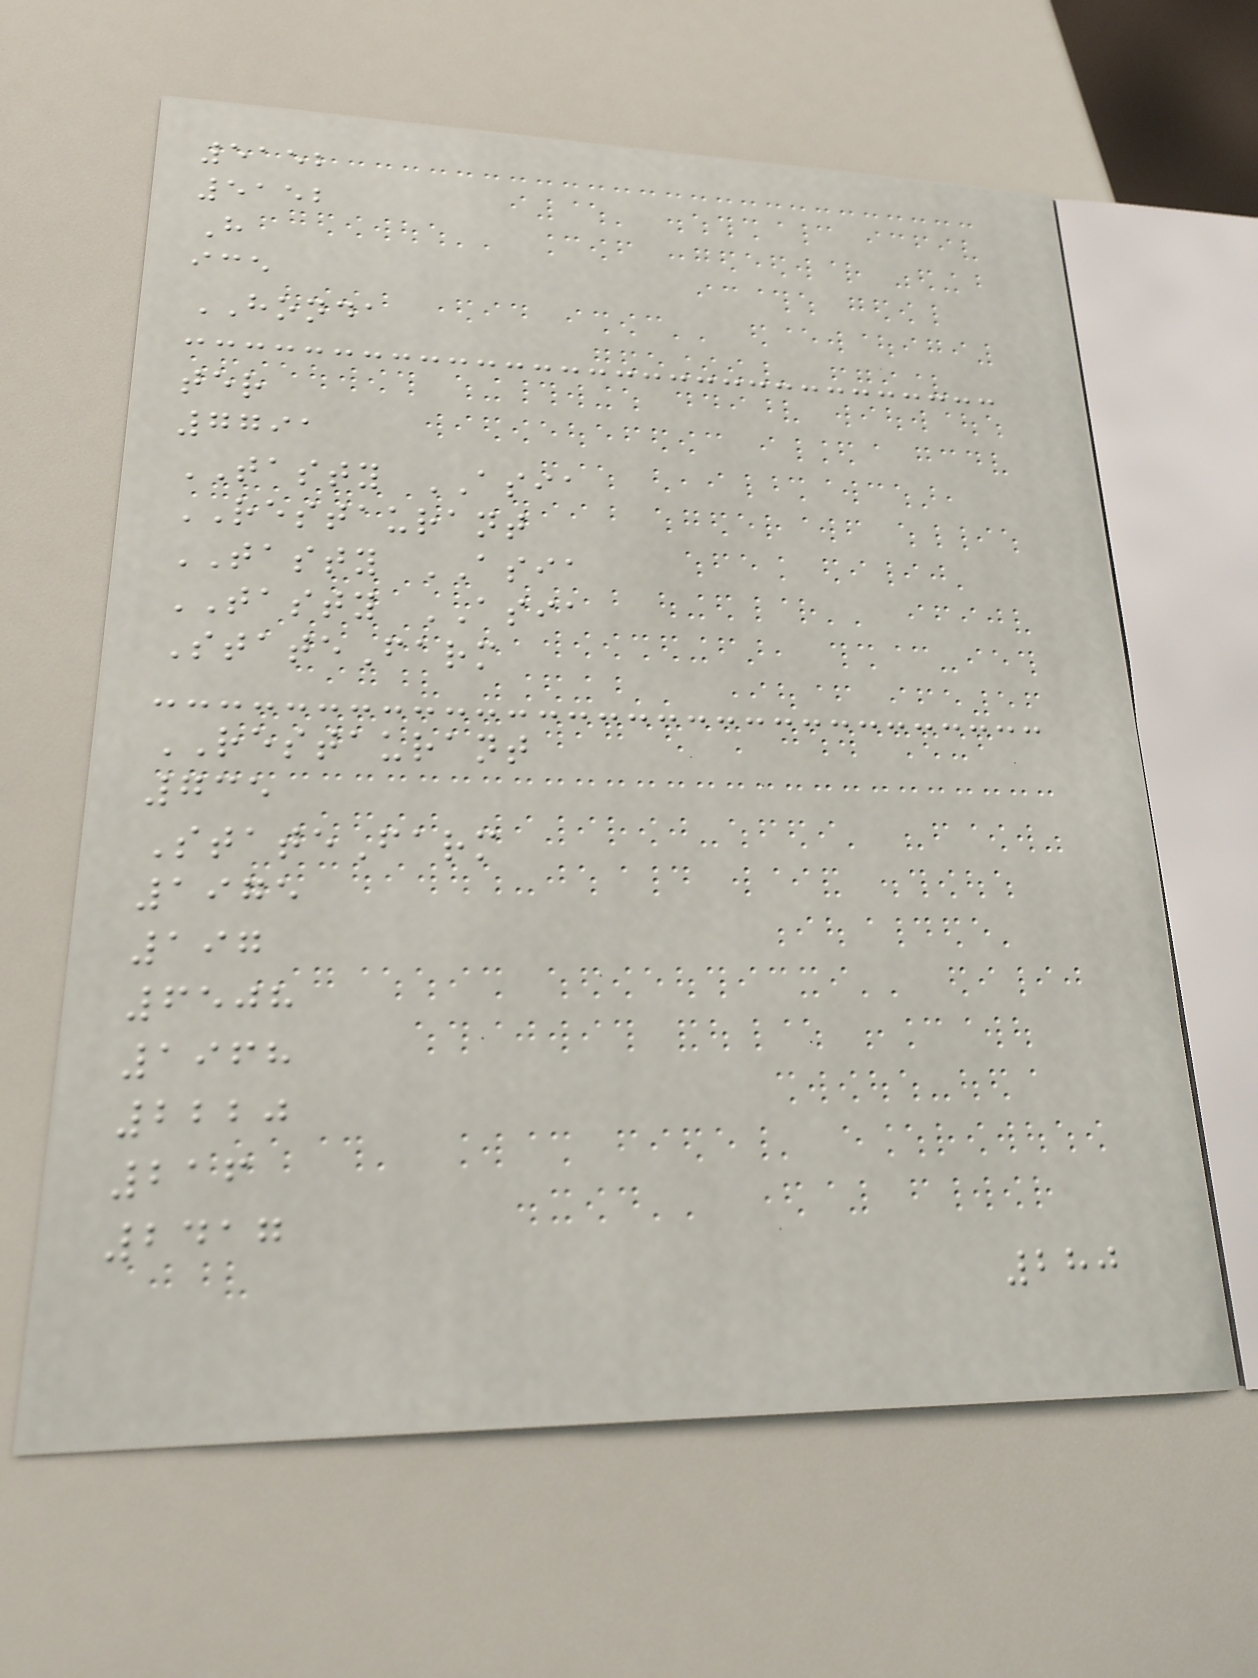5152
5152
H
ice
HONDA
ter
7791
TASTY ASIA
RESTAURANT
TASTY ASIA
TASTY ASIA
StateFarm
RESTAURANT
735
StateFarm
1975
197
6508
1968
2220
216
2417
280
